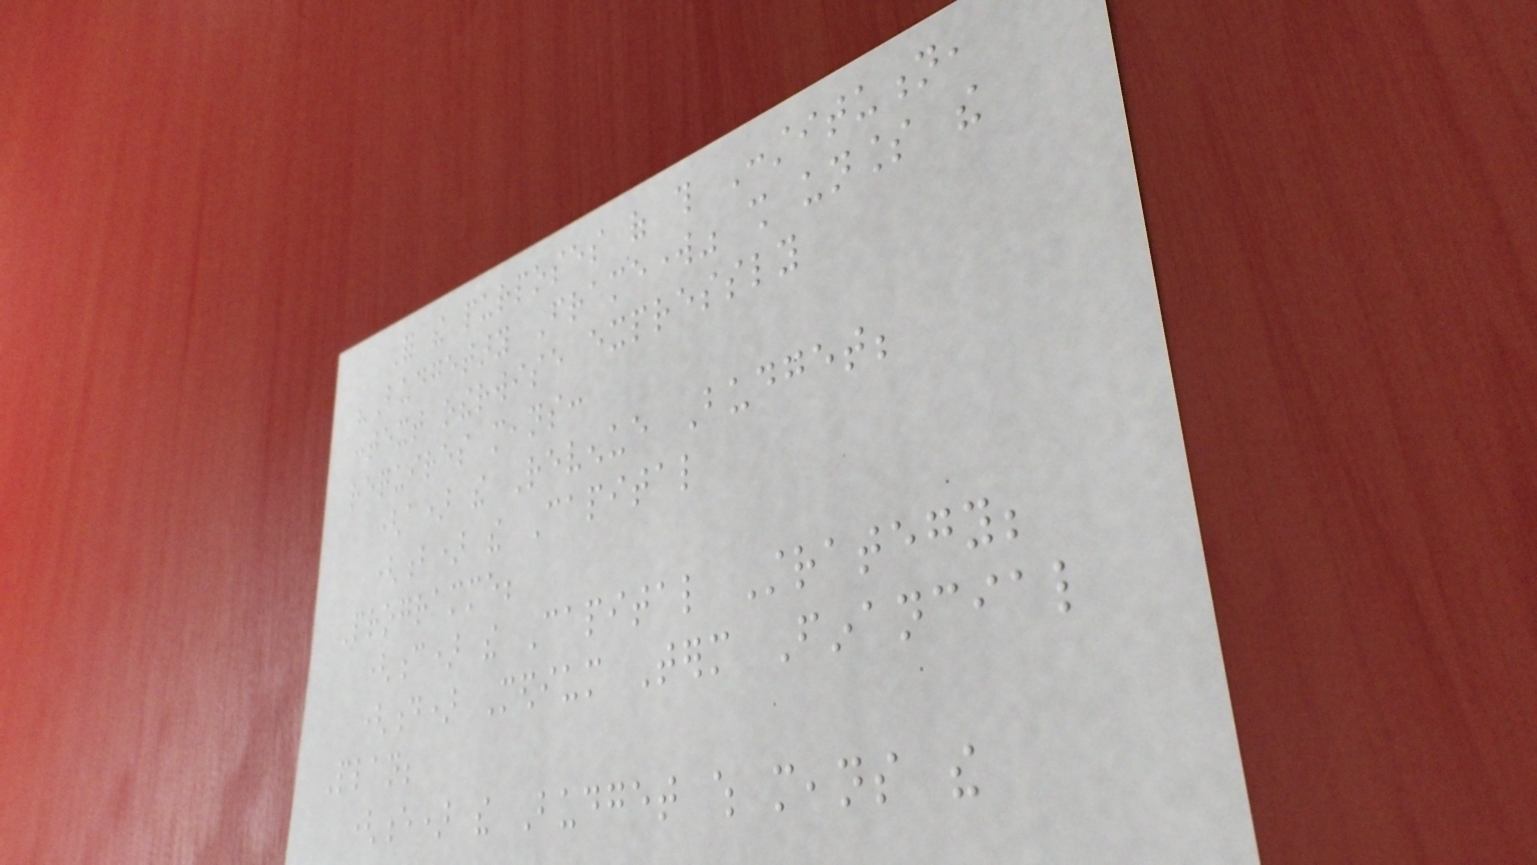For the purposes of this Constitution,
"Budgetary Framework" shall unless the
context otherwise expressly
requires means:
(a) the Revenue Budget;
(b) the Capital
Programme;
(c) the Capital Strategy;
(d) Medium Term Financial
Plan;
(e) the Budget which means the
